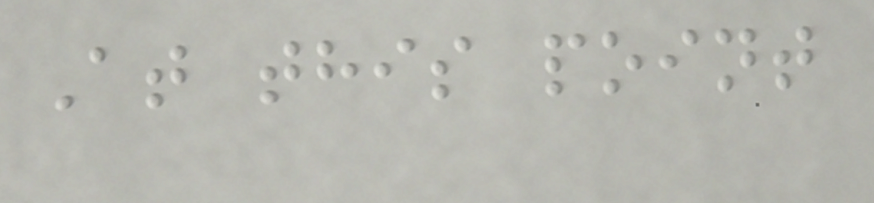At this point
